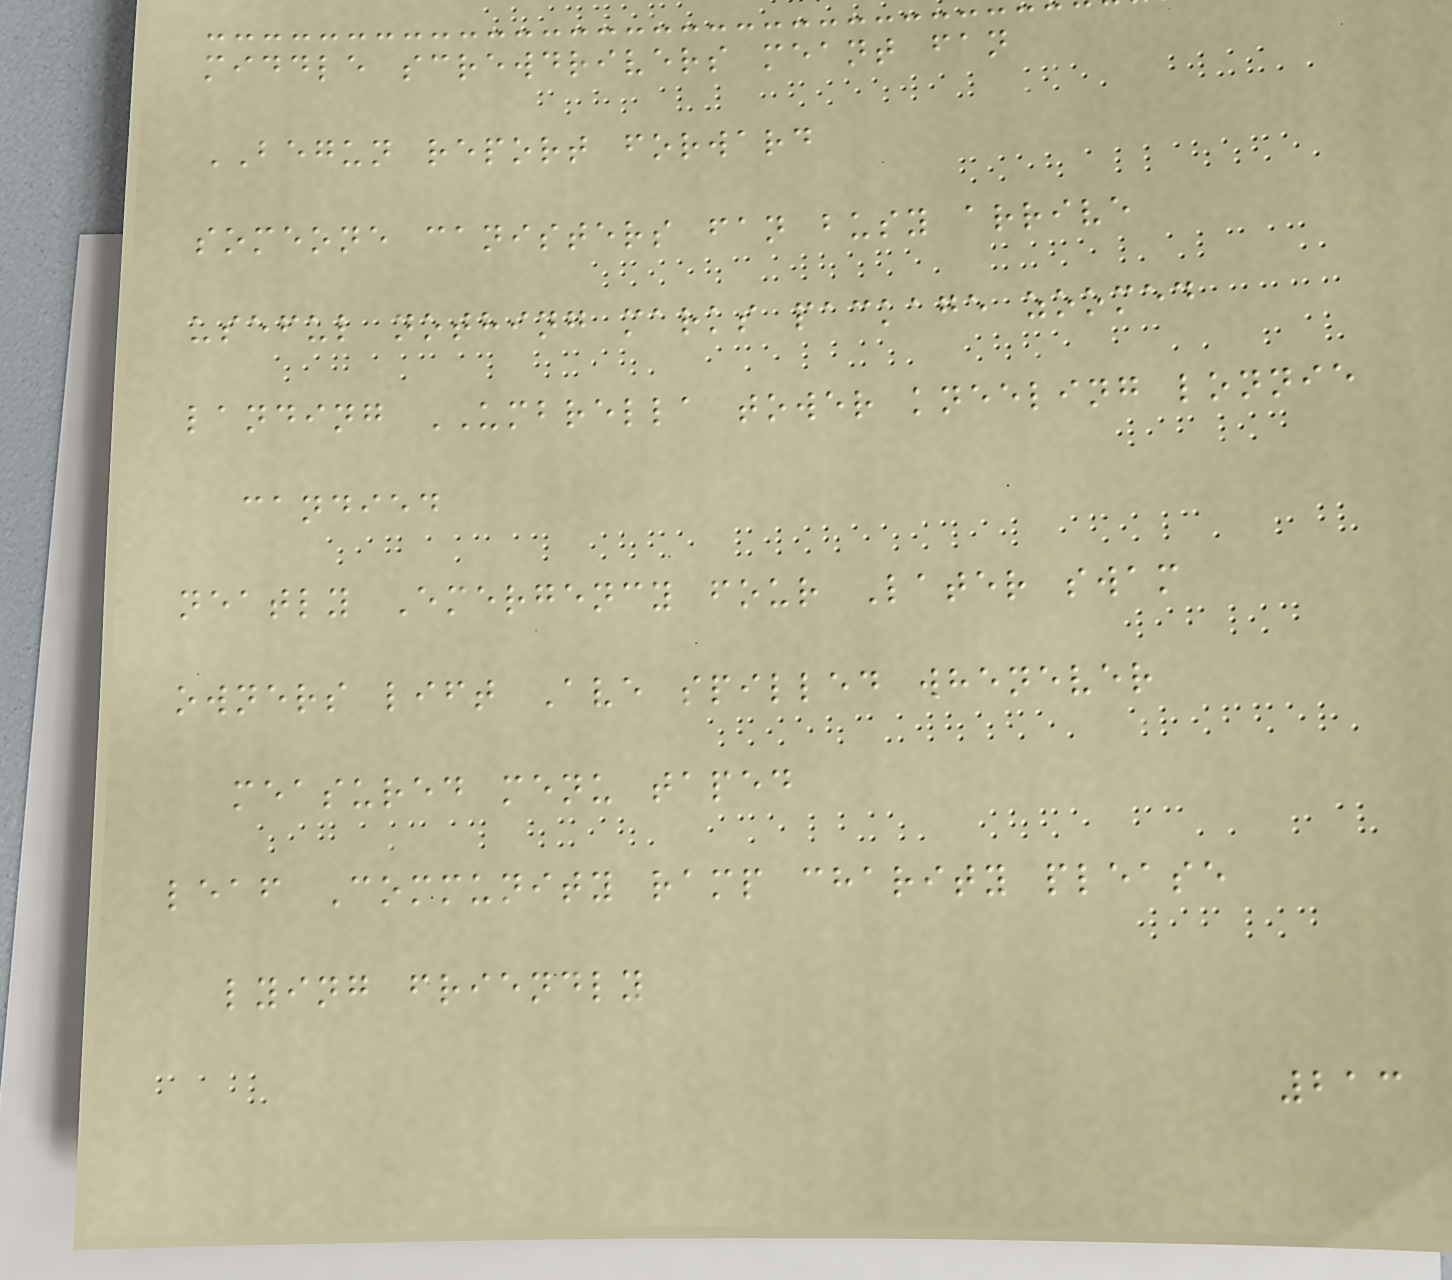middle screwdrivers meant fan
BEGUN report forward
someone canisters fan busy arrive
useful nothing marks package zoomed
landing UMBRELLA tower kneeling lonnie
candied
neatly Emergency four Later swam
owners lift Ave spilled whenever
measured menu taped
leaf Community ramp charity please
lying friendly
213
